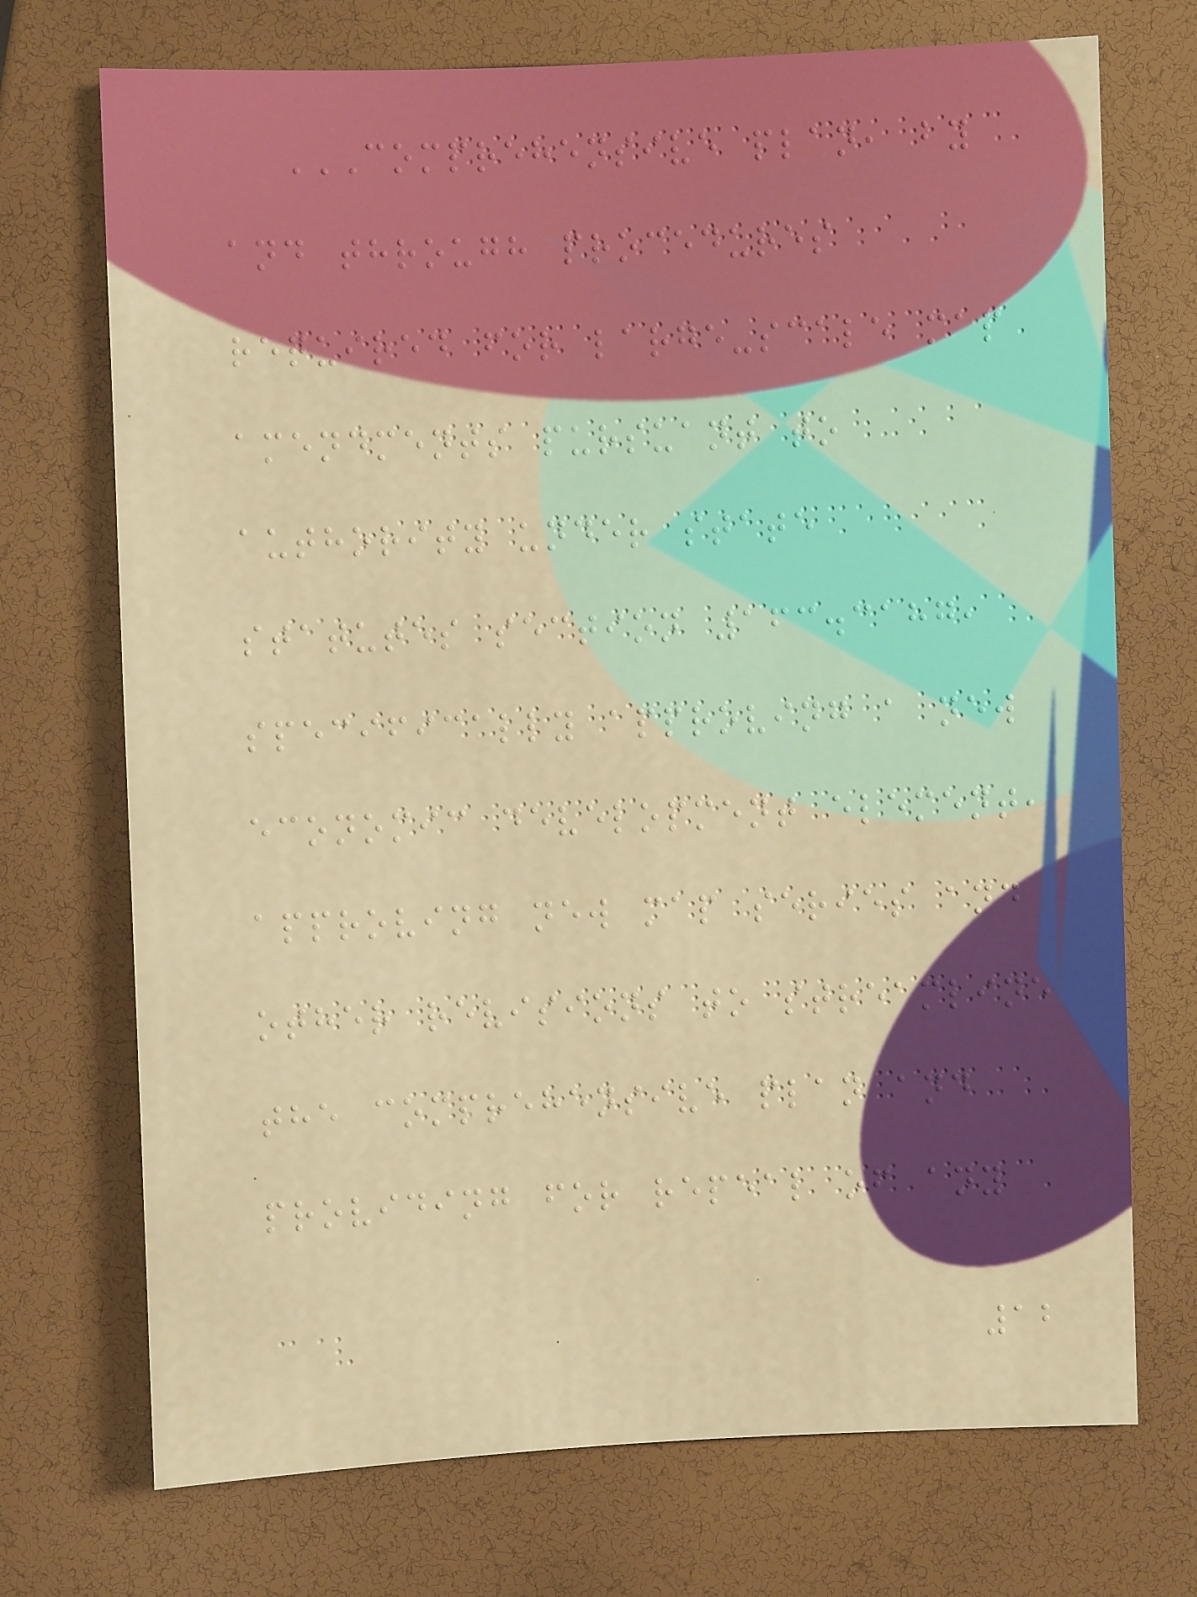COMPREHENSIVE PLAN, BY
AND THROUGH PROCEDURES
REQUIRED FOR LARGE-SCALE MAP
AMENDMENTS PURSUANT TO
AUTHORITY UNDER STATE
STATUTES SECTION 163.3187,
SPECIFICALLY APPROVING A NEW
ECONOMIC DEVELOPMENT ELEMENT,
APPROVING NEW MAP SERIES AND
OTHER REVISIONS TO STREAMLINE
THE COMPREHENSIVE PLAN AND
PROVIDING FOR REPEAL OF ANY
12
